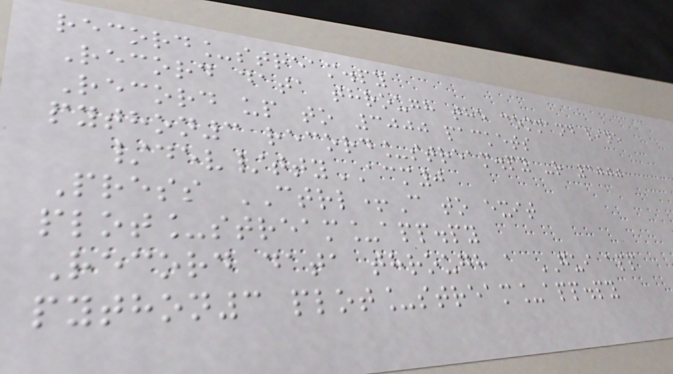record_stream.py
Record data through the command line
Record up to 3000 packets
python3 record_stream.py -r 3000
/dev/ttyACM0
Press CTRL+C to exit
plot_stream_app.py
Record data through a GUI app
python3 plot_stream_app.py
